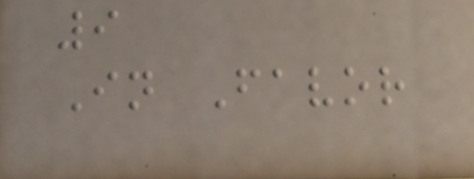9
In Favor
